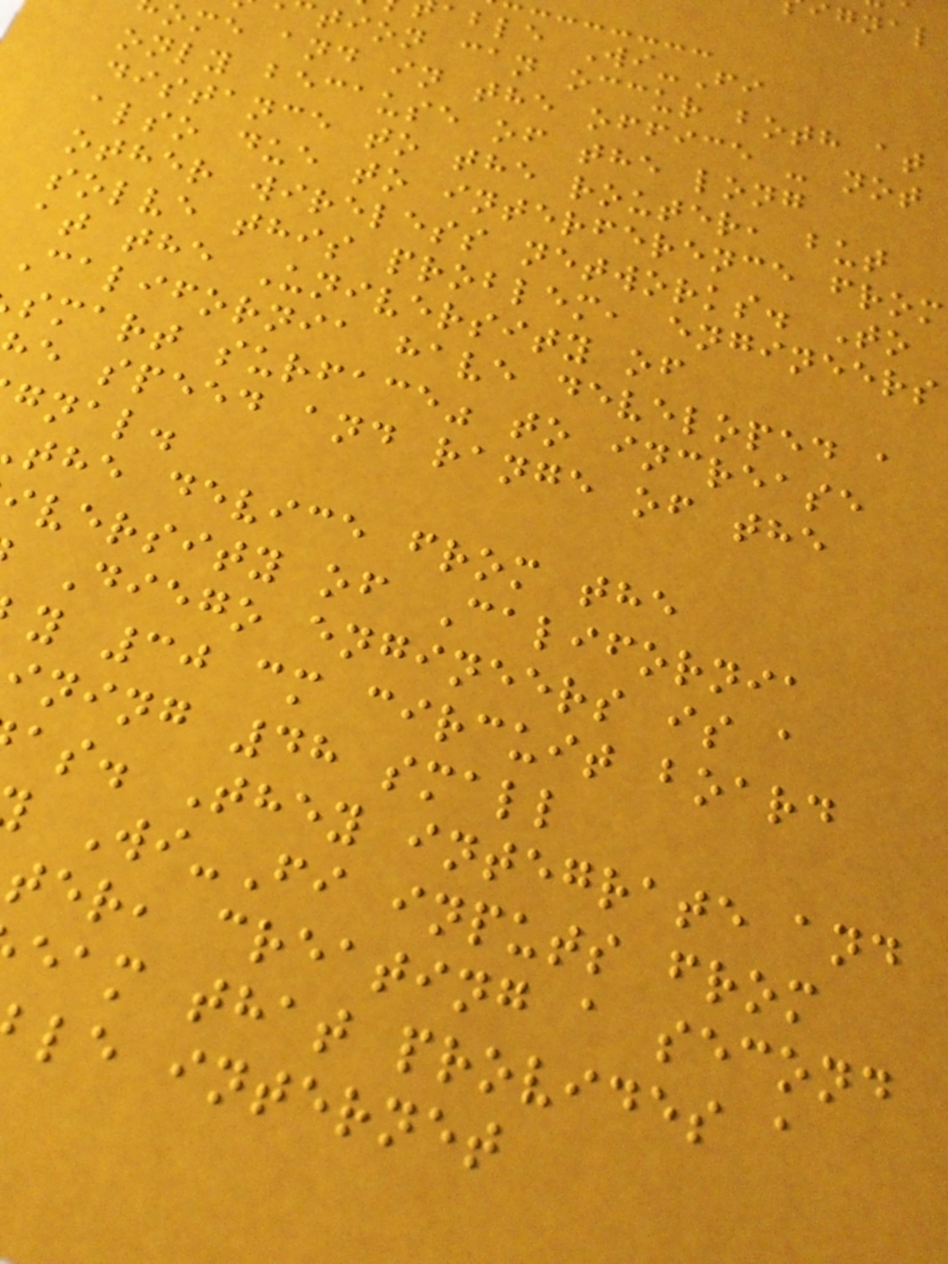able Wi-Fi
tion can occur both at
ome and in the office - not
only because of the long
distance to the router, but
also due to interference from
other wireless networks. To
solve this problem, engineers
at the University of
California have developed a
smart surface" to increase
e speed and range of the
gnal.
the device from the
versity of California
Diego engineers is a
y 30 cm circuit board
ining 48 small
as. They integrate and
Wi-Fi inputs from
ter, creating a second
eam that provides a
le internet
